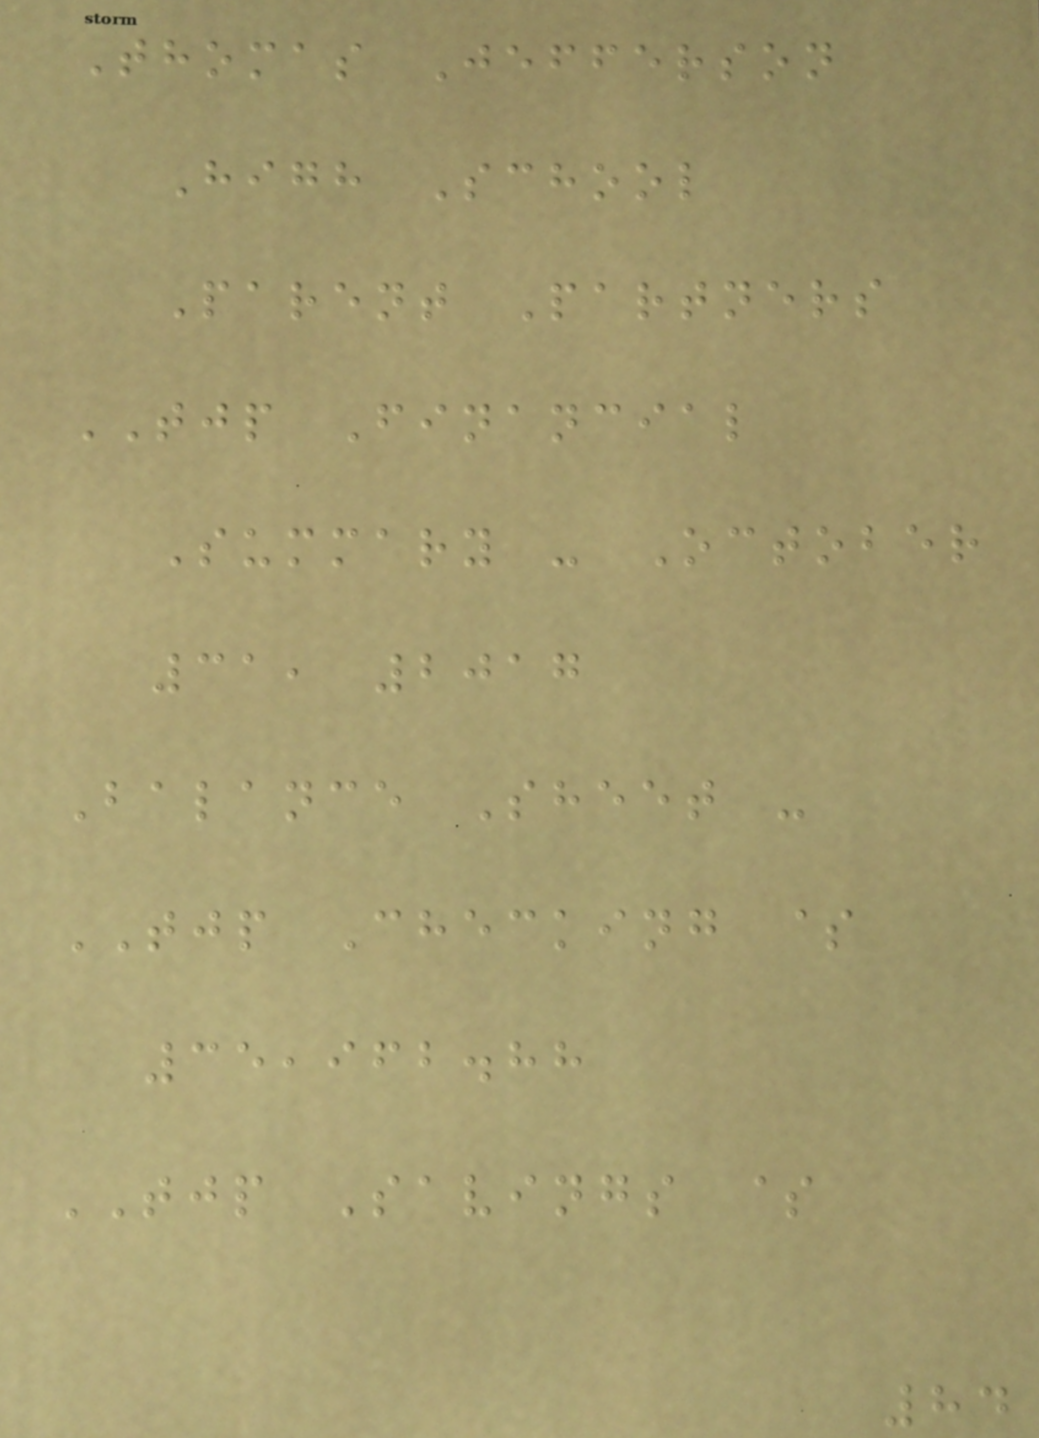Thomas Jefferson
High School
Parent Partners
TJP Financial
Summary - October
31, 2017
Balance Sheet -
TJP Checking $
35,962.88
TJP Savings $
84
